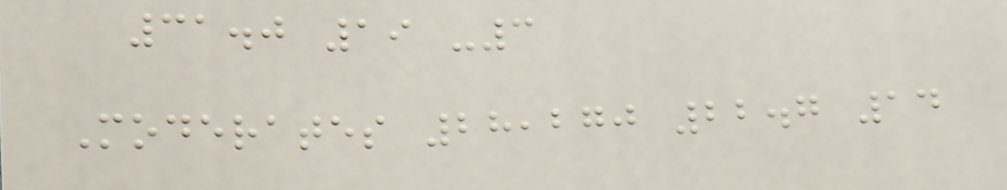31.0 19 -3
Moderates 28,270 22.7 14
